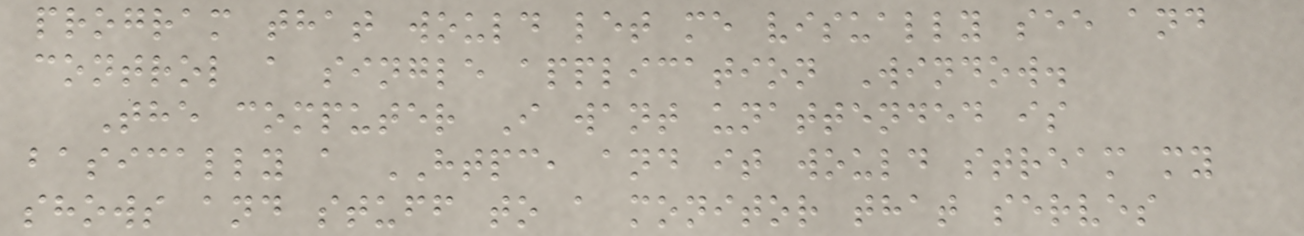program that would let me visually see and
control a single application Window.
The computer I want unattended is
basically a HTPC, and it would stream my
shows and stuff to a monitor that serves
